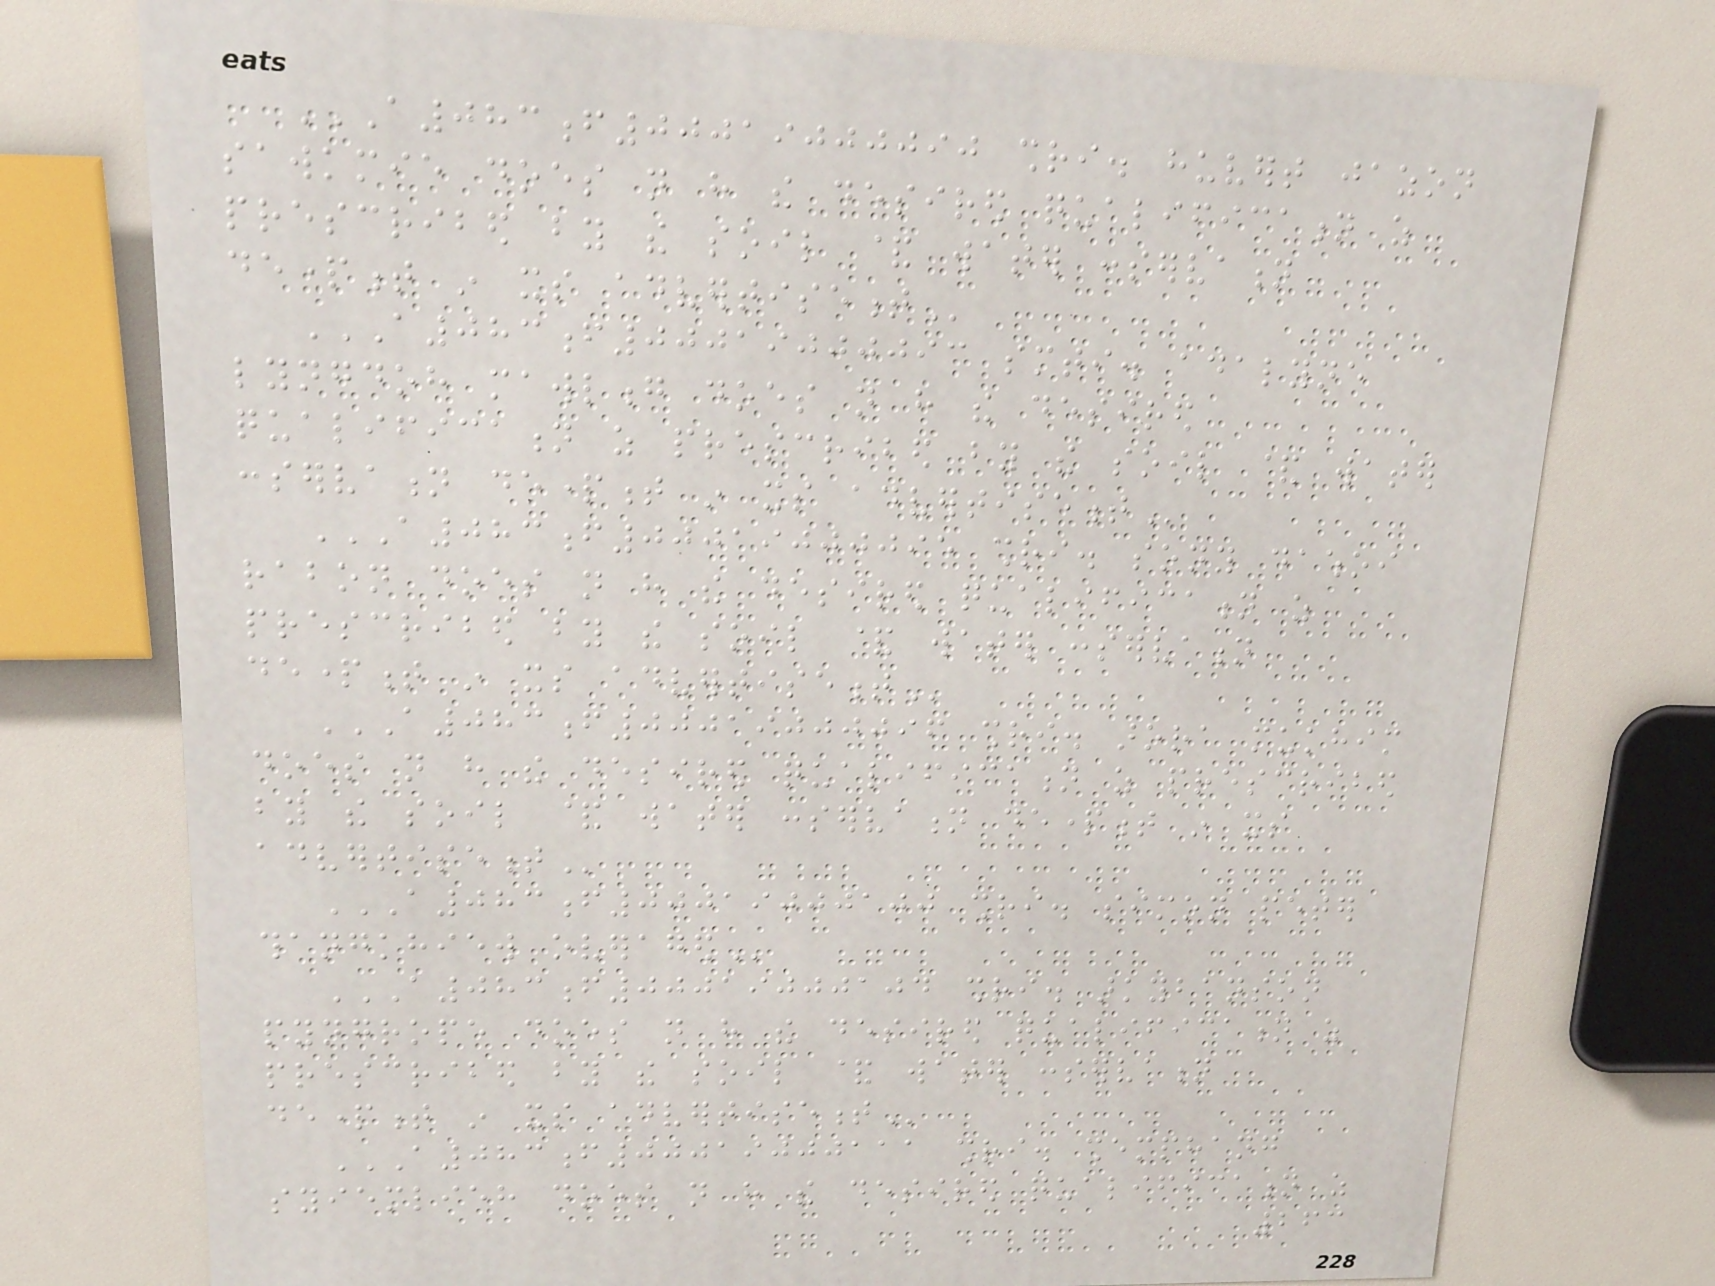A083F00019000090 SHRI. HUVERT JAZON
SAWKMIE DOES NOT HAVE THE DESIRED QUALIFICATION AS
PRESCRIBED BY THE SOIL & WATER CONSERVATION
DEPARTMENT IN ITS ADVERTISEMENT
A083F00019000093 SMTI. ADALYNE
LYNGDOH MAWLONG DOES NOT HAVE THE DESIRED
QUALIFICATION AS PRESCRIBED BY THE SOIL & WATER
CONSERVATION DEPARTMENT IN ITS ADVERTISEMENT
A083F00019000095 SHRI. SONY DAWHOI
RABON DOES NOT HAVE THE DESIRED QUALIFICATION AS
PRESCRIBED BY THE SOIL & WATER CONSERVATION
DEPARTMENT IN ITS ADVERTISEMENT
A083F00019000096 SHRI. ARORA MUKHIM
DOES NOT HAVE THE DESIRED QUALIFICATION AS PRESCRIBED
BY THE SOIL & WATER CONSERVATION DEPARTMENT IN ITS
ADVERTISEMENT
A083F00019000100 SHRI. SIMON PETER
THANGKHIEW OVERAGED
A083F00019000104 SHRI. ARKYBANSON
PYNGROPE DOES NOT HAVE THE DESIRED QUALIFICATION AS
PRESCRIBED BY THE SOIL & WATER CONSERVATION
DEPARTMENT IN ITS ADVERTISEMENT
A083F00019000111 SHRI. SHEMPHANG
SYIEMLIEH DOES NOT HAVE THE DESIRED QUALIFICATION AS
263
